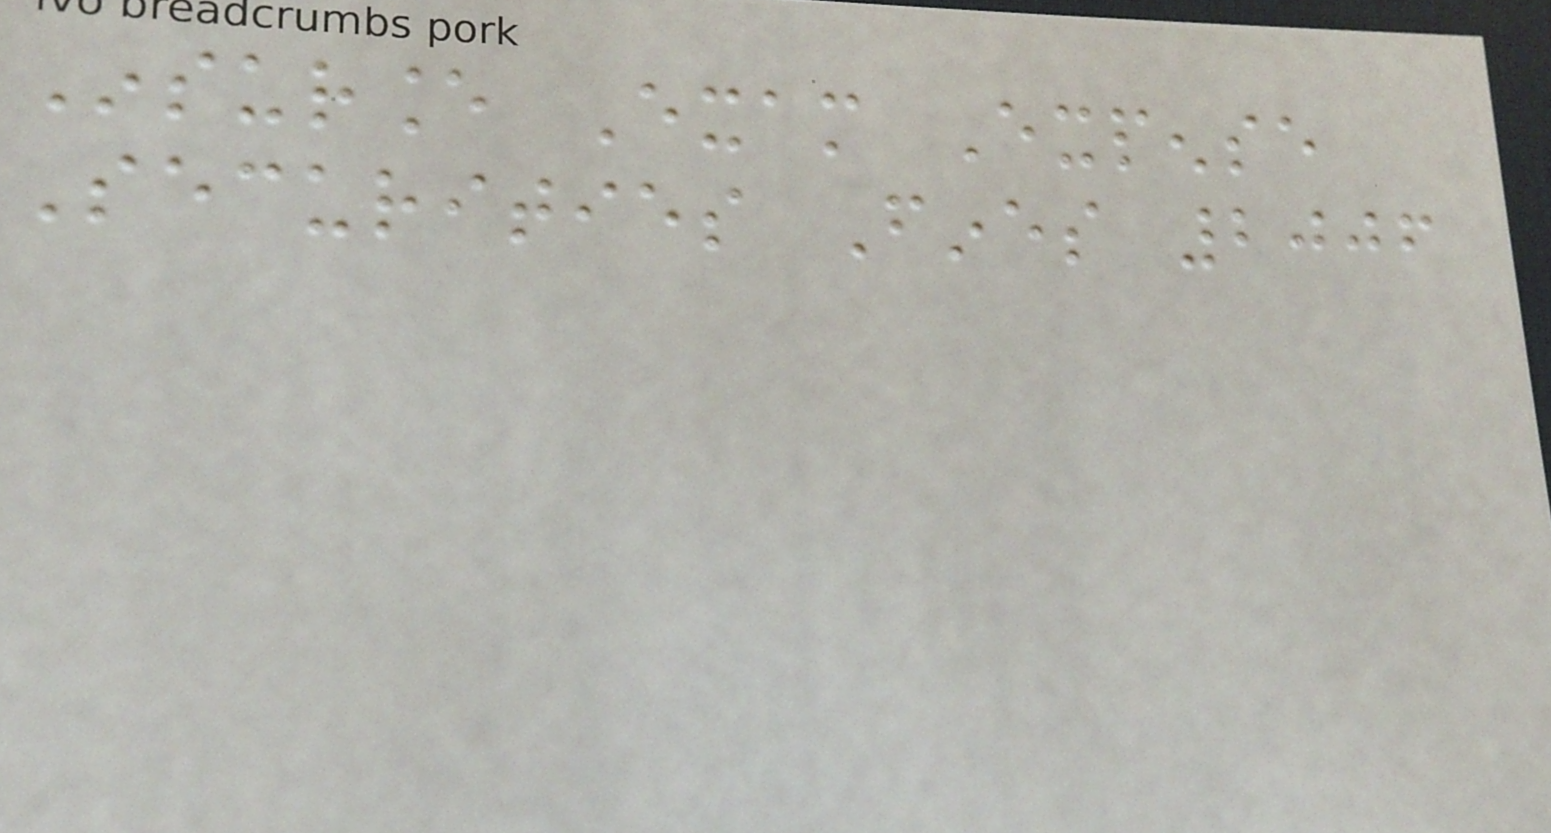Insurance Exam Expense
Securities Fines 2006
